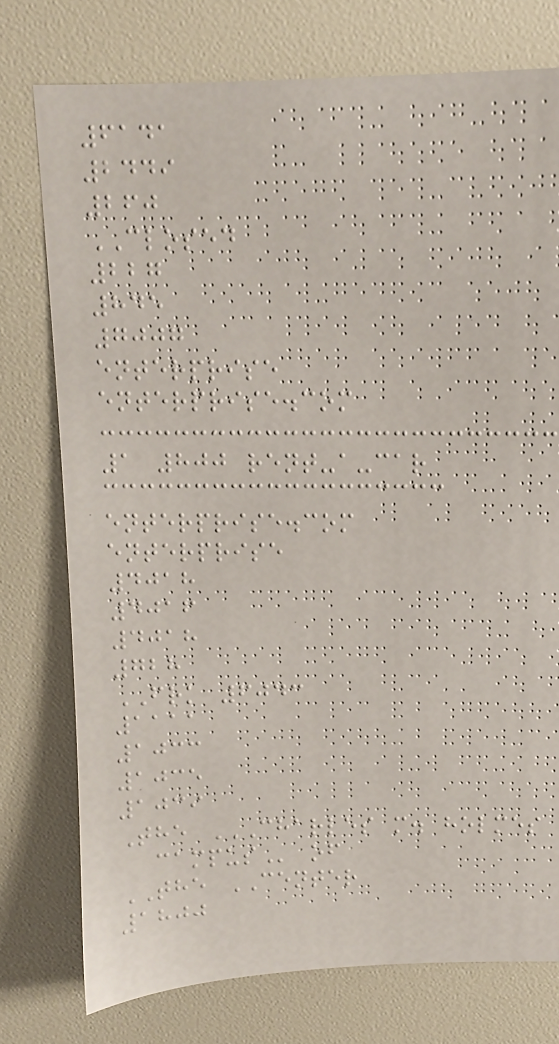6141
2449
260
CLOSED
227
845
7007
enterprise
enterprise.com
1 800 rent-a-car
enterprise.com
enterprise
4018
4016
4018
728
FRK 6043
1111
1033
1035
1039
The CHARLES M. HOLMES
CAMPUS of
THE CENTER
1800
